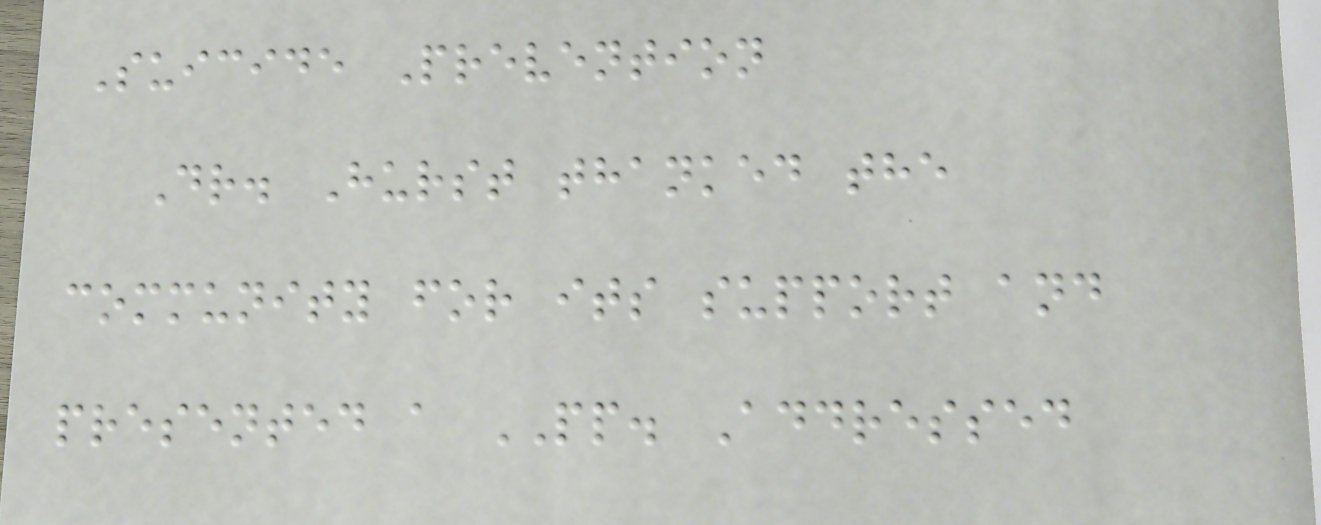Suicide Prevention
Dr. Hurst thanked the
community for its support and
presented a PP. Addressed
